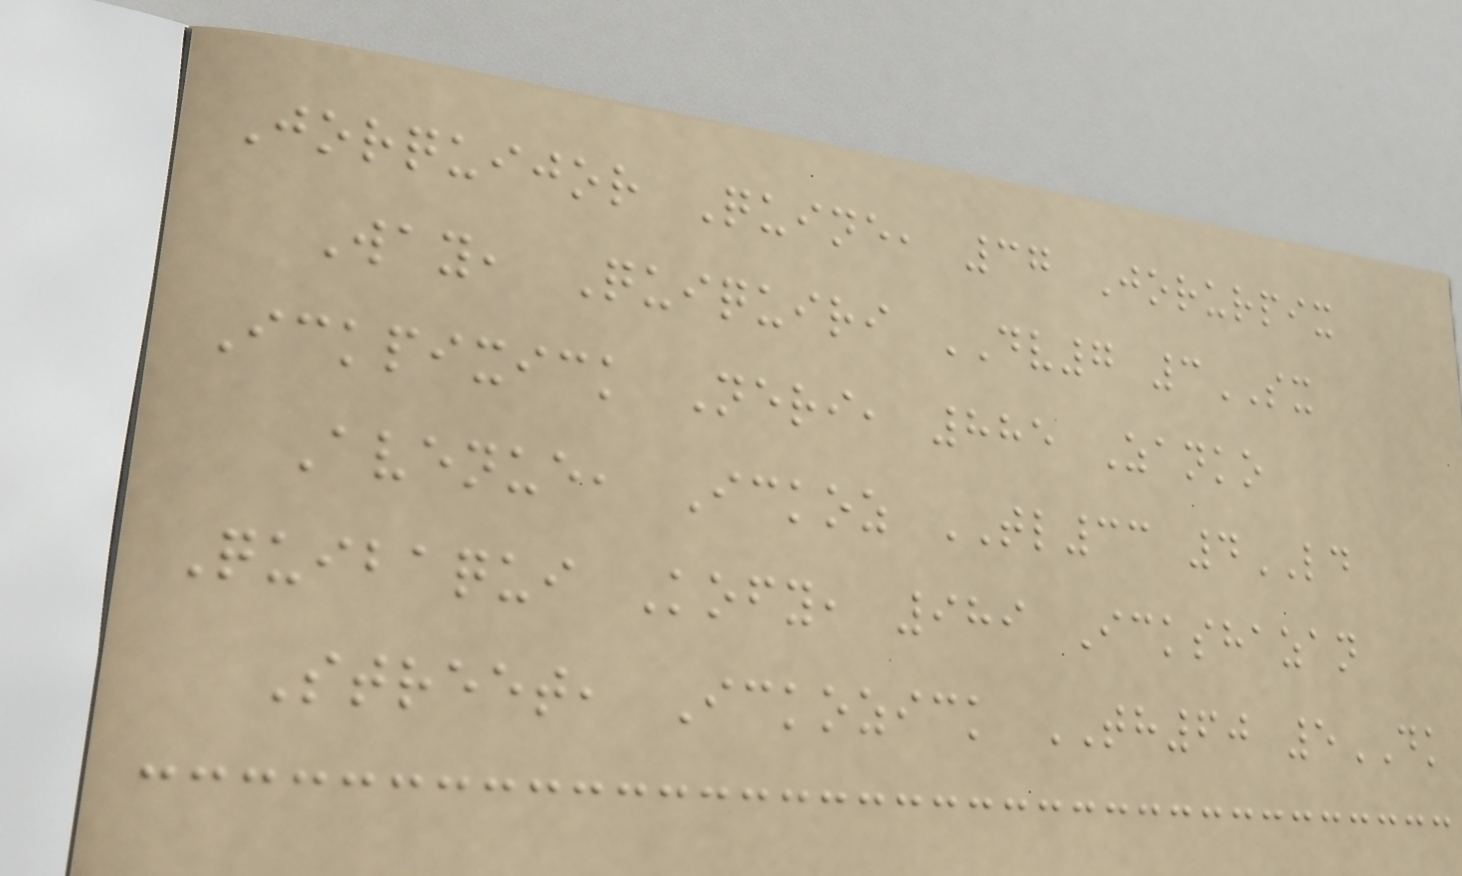Jorquijor Quine, 37 Jorurpix
Way, Quiquiri DV7 3SX
Ickpixick Neri, 885 Zanko
Avenue, Ickoz TL33 4LD
Quibaqui Kofy, 989 Ickshazan
Street, Ickozick TH60 5DK
